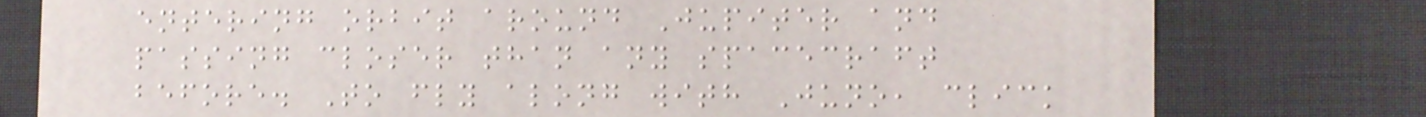entering orbit around Jupiter and
passing closer than any spacecraft
before. To fly along with Juno, click
